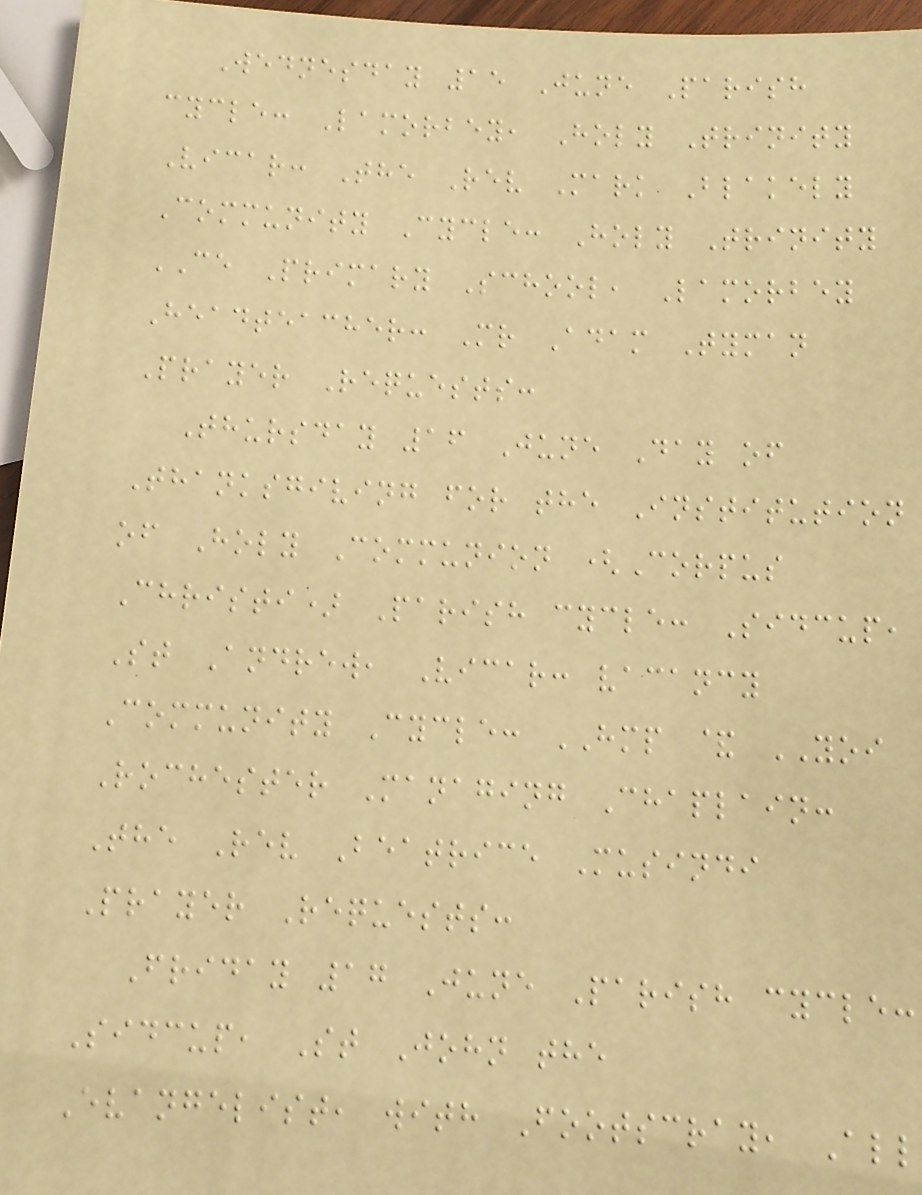Wednesday 15 June Parish
cycle: Lamorbey, Holy Trinity
Vicar: The Rev Mark Blakely
Community Cycle: Holy Trinity
CE Primary School, Lamorbey
Headteacher: Mr Adam Tyman
Prayer Requests:
Thursday 16 June Day of
Thanksgiving for the Institution
of Holy Communion (Corpus
Christi) Parish cycle: Sidcup,
St Andrew, Vicar: vacancy
Community Cycle: HMP & YOI
Rochester Managing Chaplain:
The Rev Beatrice Musindi
Prayer Requests:
Friday 17 June Parish cycle:
Sidcup, St John the
Evangelist, with Footscray, All
